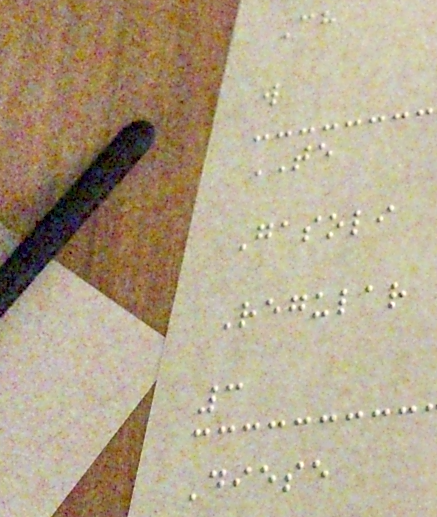Ch
w
TE
Gasoli
Regular
3
Diese
